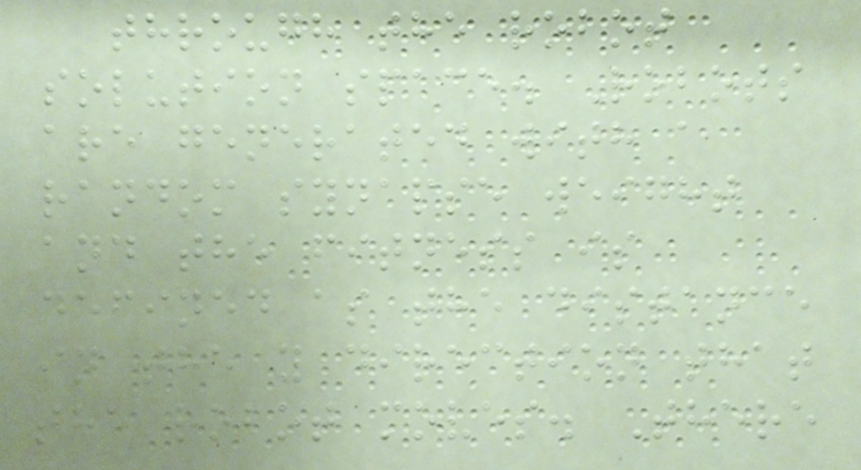through the robot
solution space. Robots
are generated with a
random synapse weight
and the fitness is
defined as the distance
in the y direction that
the robot moves. There
